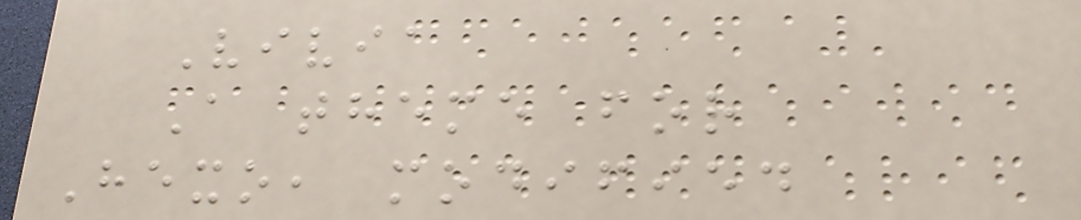Vivia
A theme for
Hexo, modified
